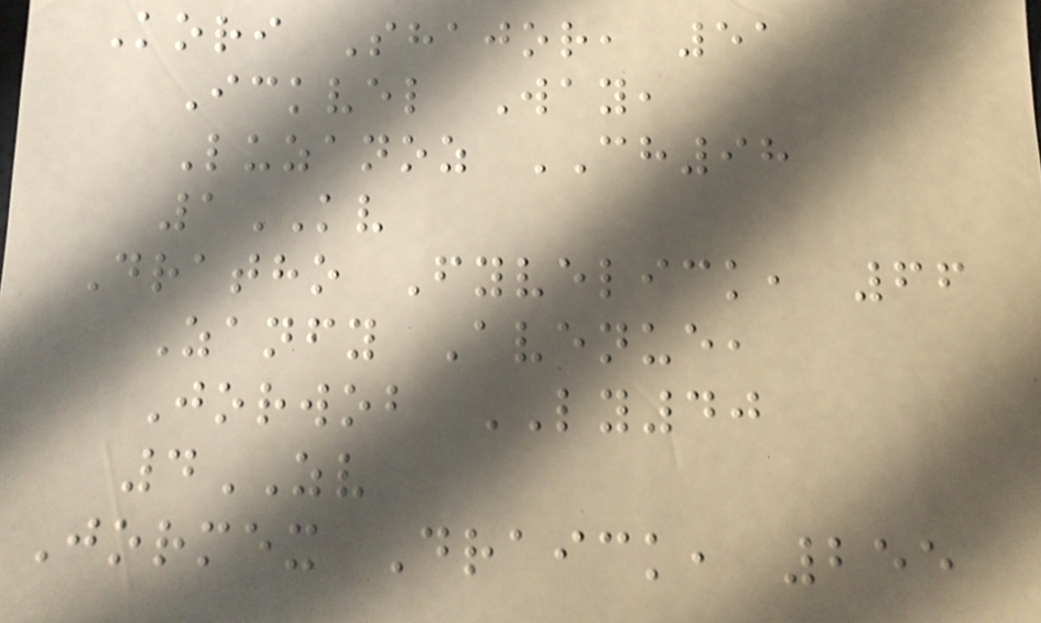Kori Shajor, 51
Ickvel Way,
Luzanoz CH98
1KV
Dratho Fyvelick, 66
Zanfy Avenue,
Jorwob LY40
4ZV
Jormex Draick, 255
